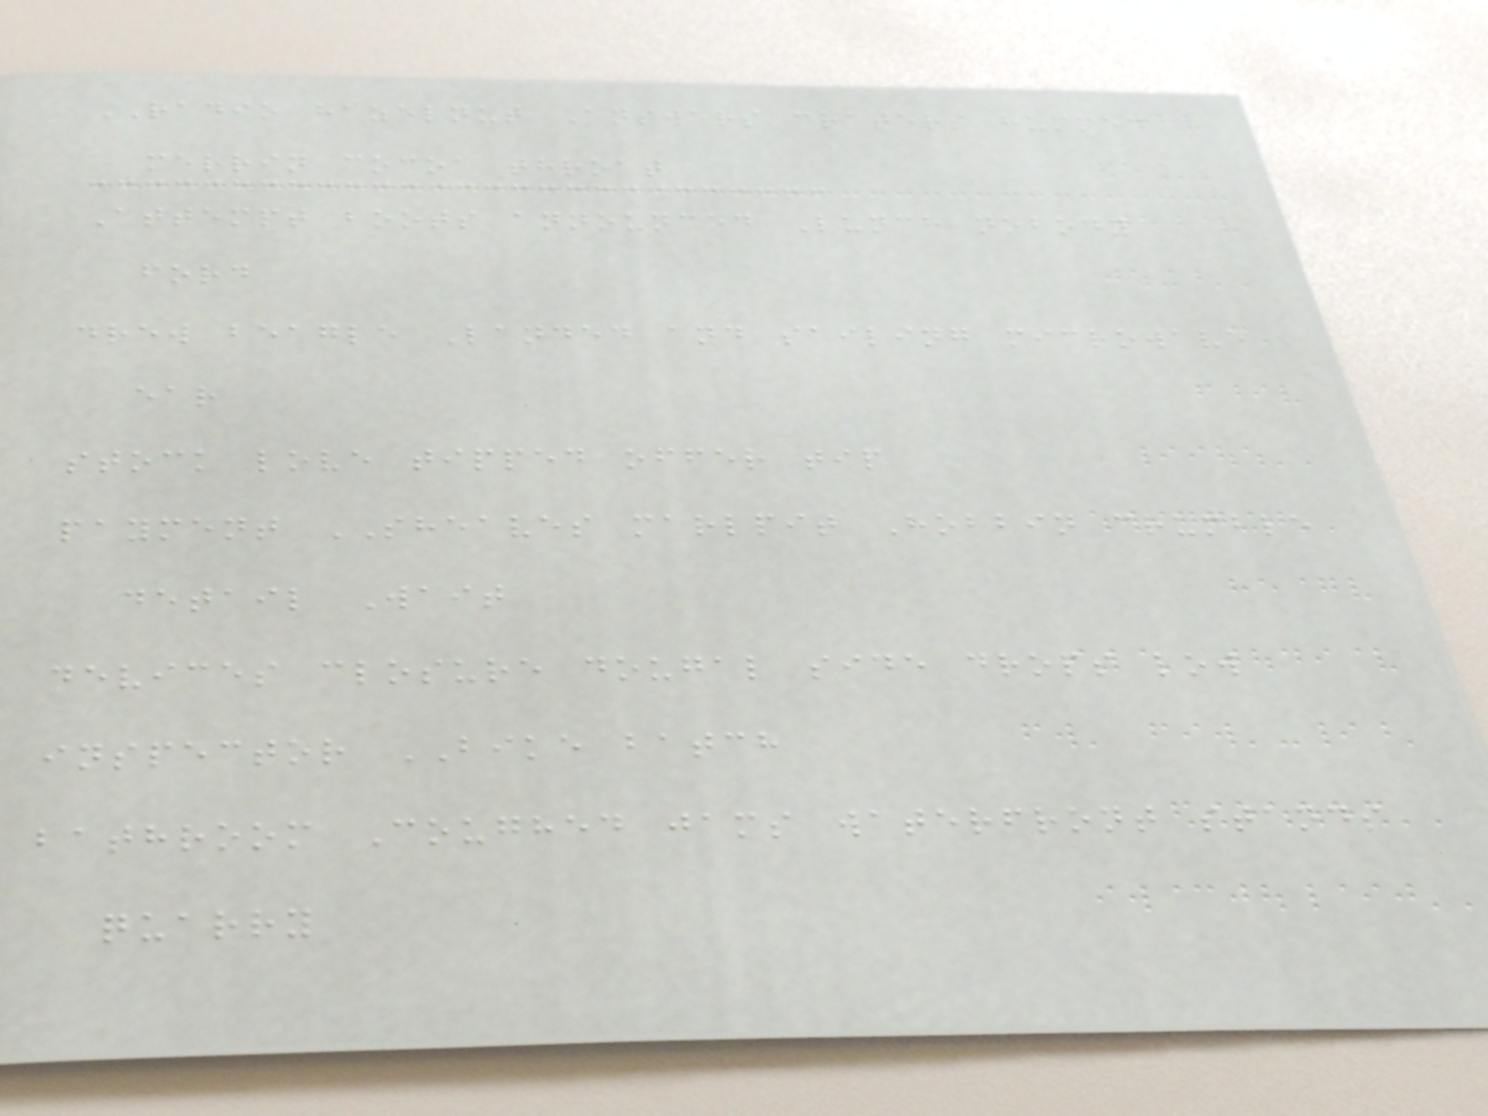RADIO hazelnut Answers craters hummed
merrin cocoa throat
Attempt boots announced Lunch nobody
ford
drew beagle Landed and sailing microwave
ear
stock love tipped offer tip
payment SHEAVES marlpit Hobbin crumble
detail Wait
devices closure dougal side drops low
inspector BIKE batch
bathroom Coughed jams waterfront stands
quarry
